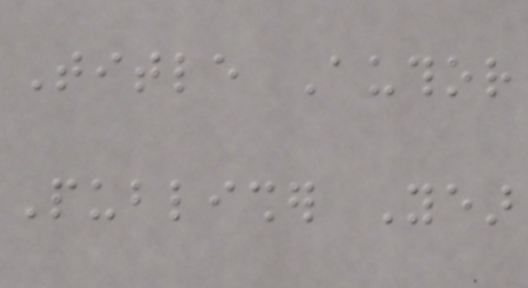Title Author
Publisher Year
